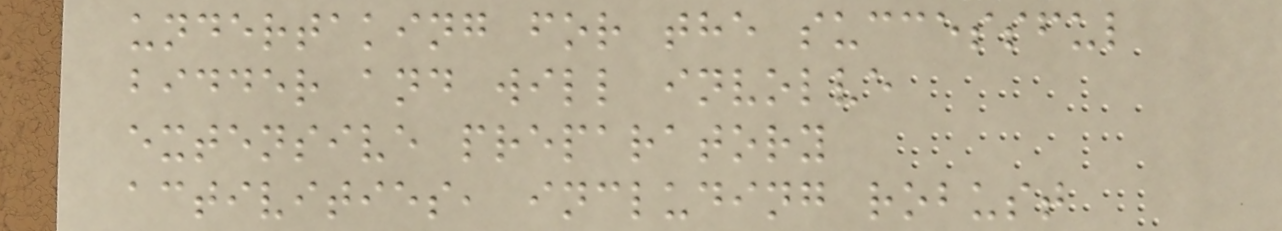undertaking for the successful
bidder and will involve
extensive preparatory
activities, including robust
